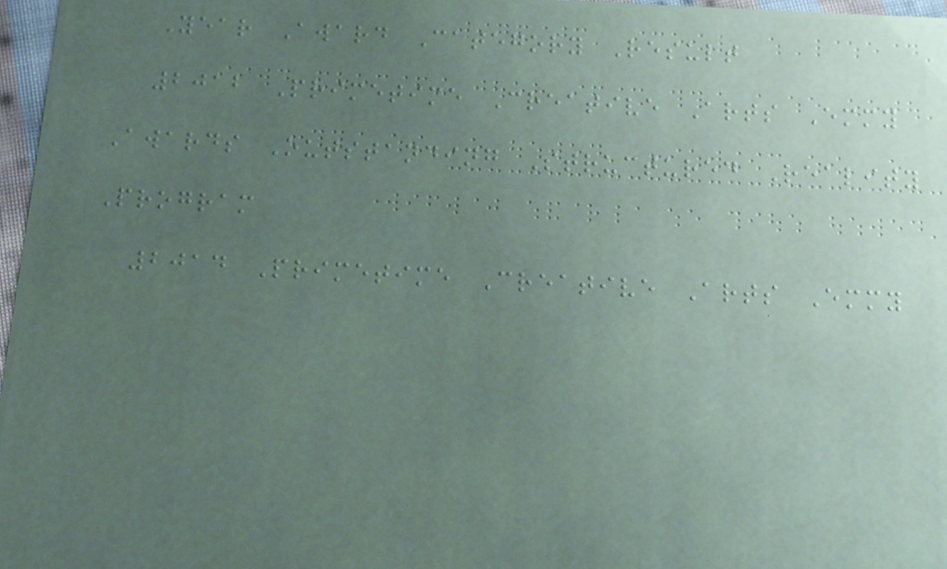Year Award Category Result
2012 Primetime Creative Arts Emmy
Awards Outstanding Structured Reality
Program
2014 Primetime Creative Arts Emmy
